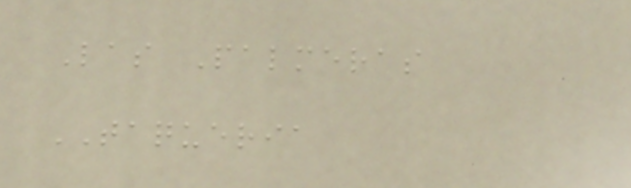Las Palmeras
TAQUERIA
